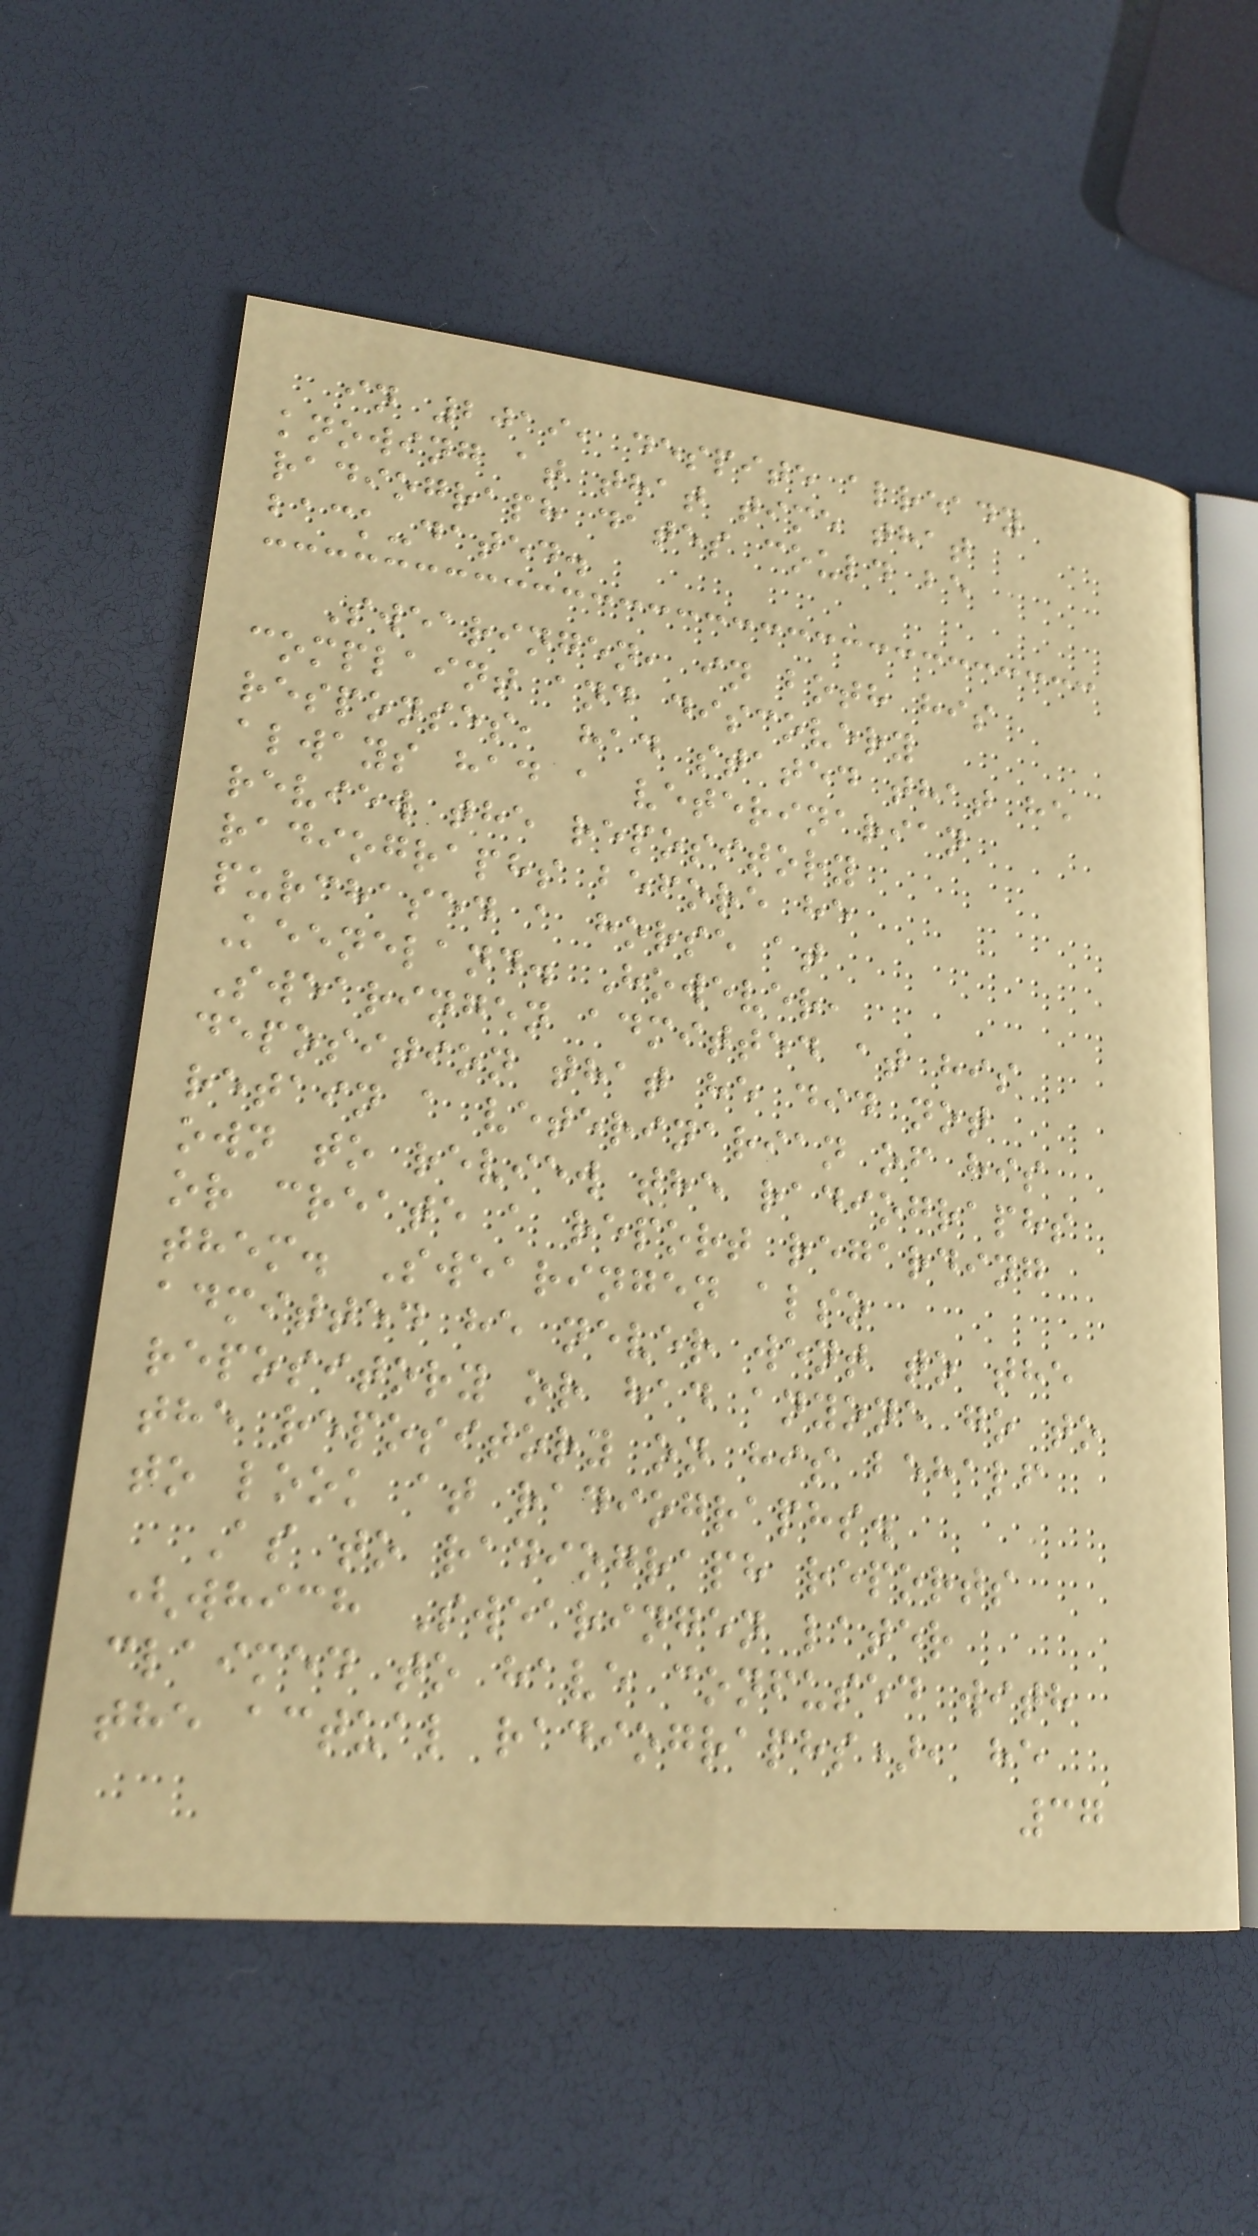in 2019, despite already
knowing at that time that
radiograph dates could be
back-dated.
Swearingen, in both his
complaint and discovery
responses, had stated that he
always had a veterinarian
review the repository
radiographs before he
purchased a horse at
Keeneland. However,
Swearingen admitted at his
deposition that he did not
retain a veterinarian of his
own to review the radiographs
or create a report regarding
them. Swearingen also
admitted he never went to the
repository or had anyone go to
the repository on his behalf
to look at radiographs.
As to radiograph reports
(which Swearingen later
claimed to have confused with
the actual radiographs), he
37
